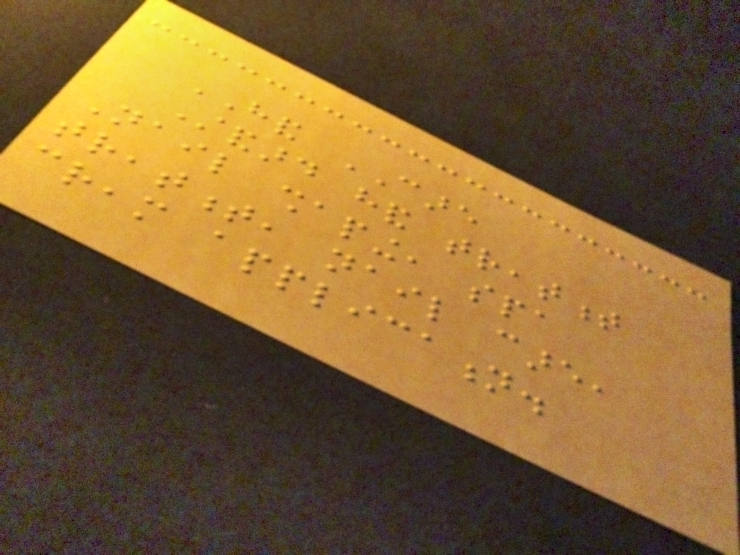HAND CARE
Standard hand treatment
Nail shaping, spa
treatment, nail care,
cream application.
